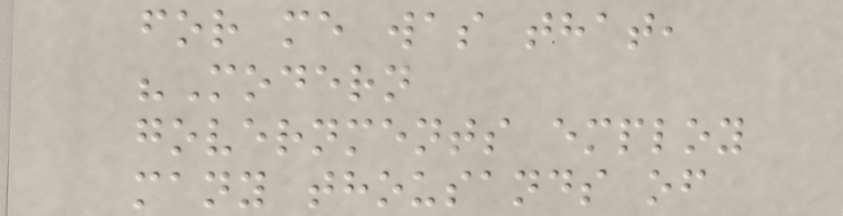for me was that,
"Modern
governments employ
many thousands of
